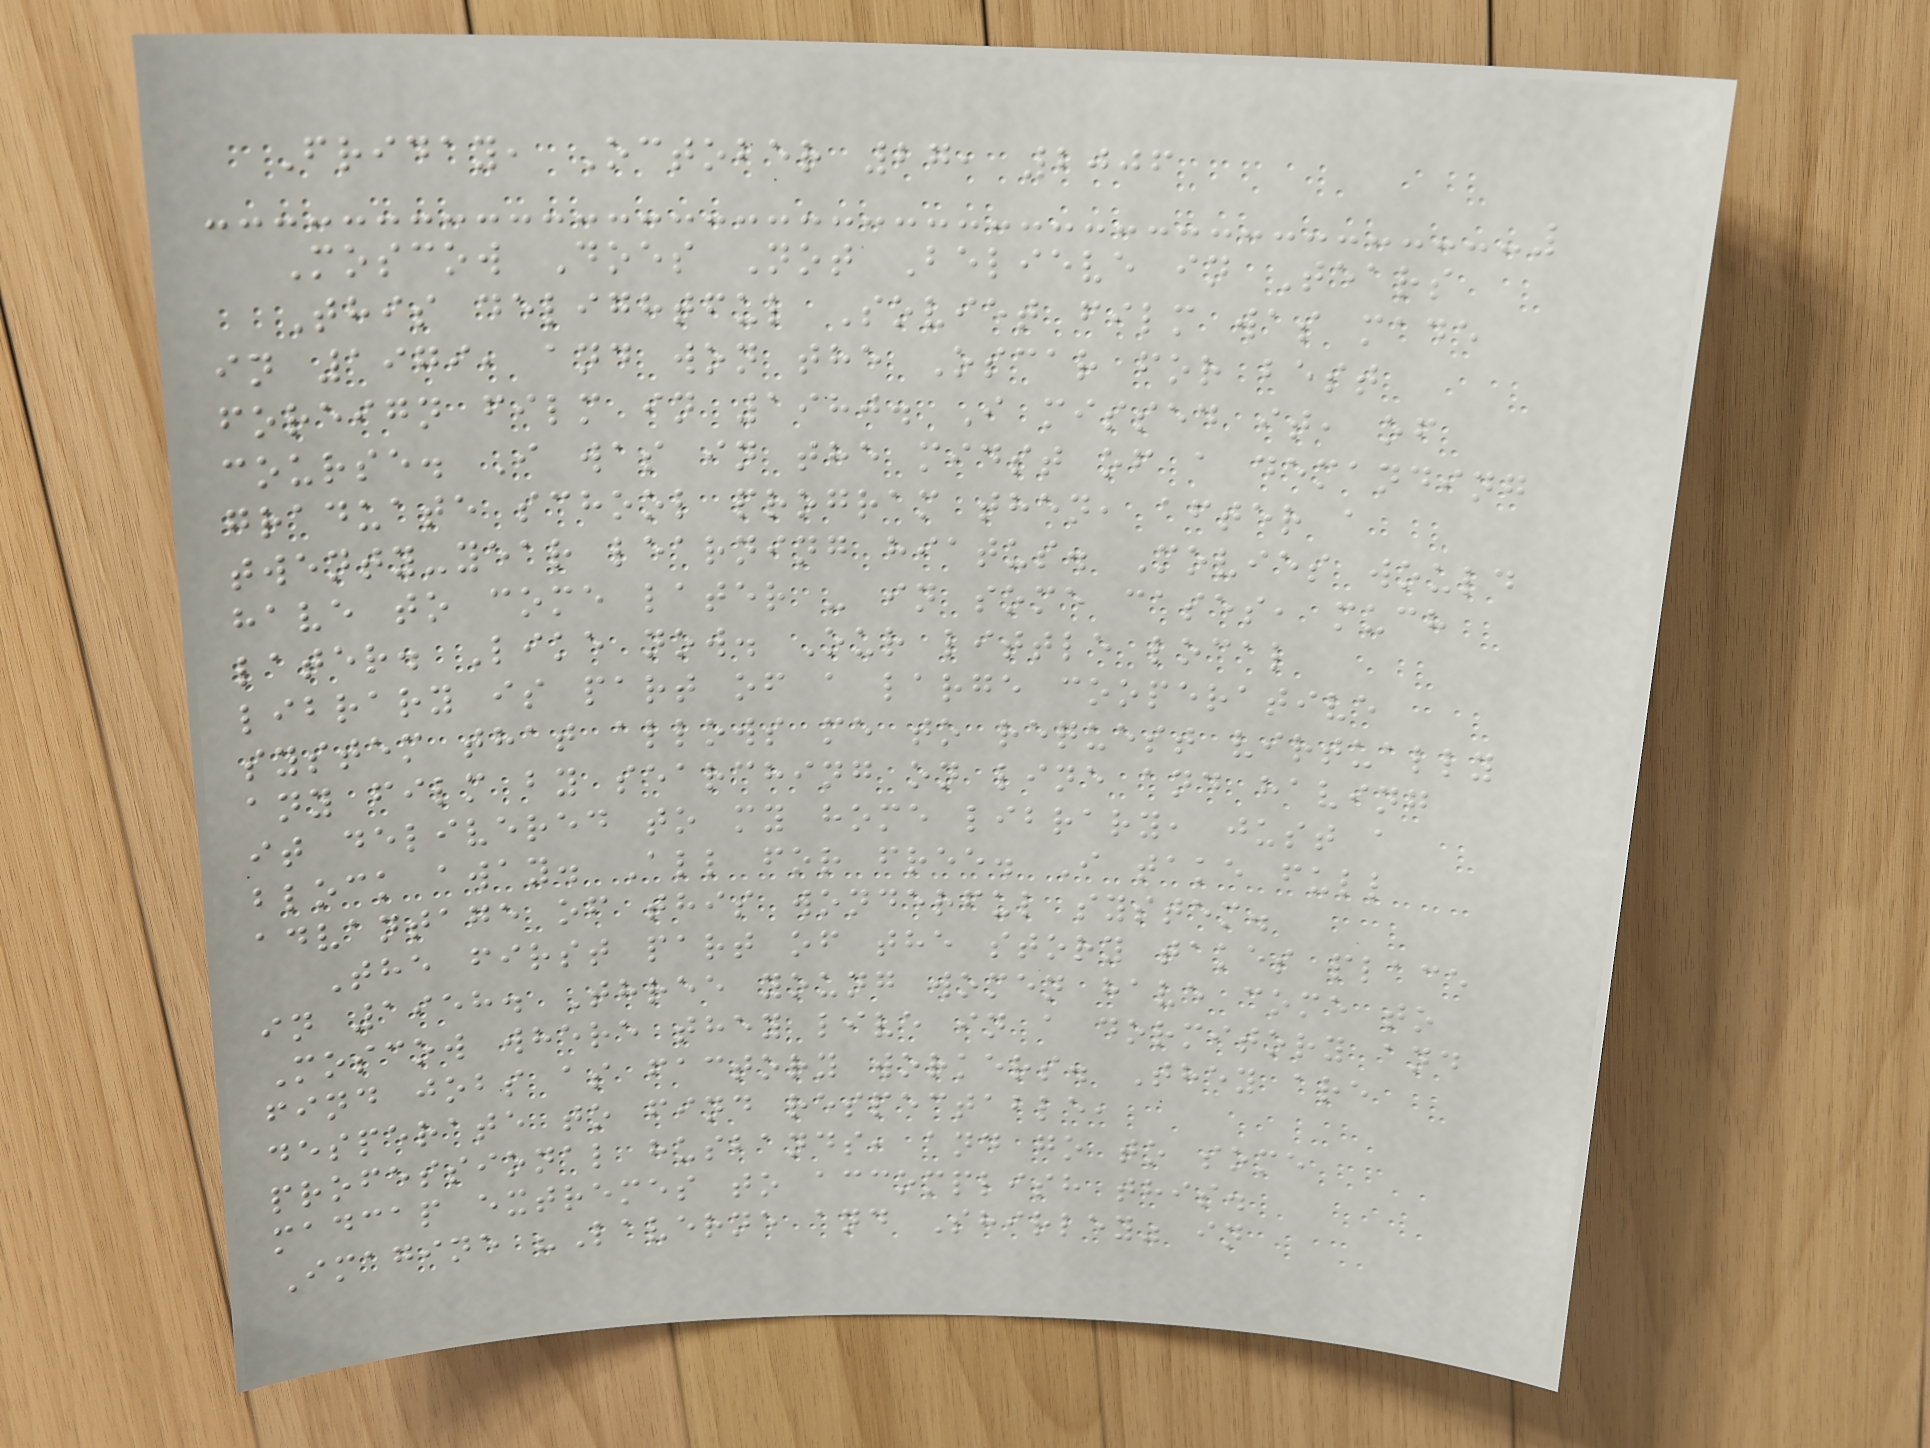Friday, October 27, 2006
Moscow Does Not Believe in Tears
This delightful Soviet film was made
in 1979, and won the Oscar for best
foreign film in 1980. I missed it, of
course. I was in the midst of a demanding
graduate school program then, after a
twenty-year learning hiatus. Movies would
have to come later - in some cases, much
later. Like now. Our little local
library is part of a large cooperative
system that allows me to request virtually
any film by searching on line and having
it delivered to my home library, just a
block away. All for free. I take full
advantage of this wonderful system.
The first part of the story takes place
in 1958. Three young women have come to
Moscow where they live in a dormitory and
find jobs as factory workers. They are
desperate to find respectable,
professional husbands, and go to some
madcap extremes to accomplish this.
Imagine "Laverne and Shirley" in
